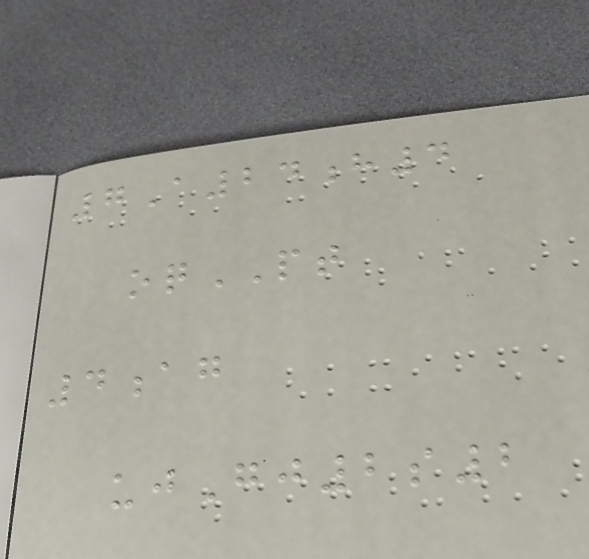7A24h4
oqPT
4ag
ujGj2s2
